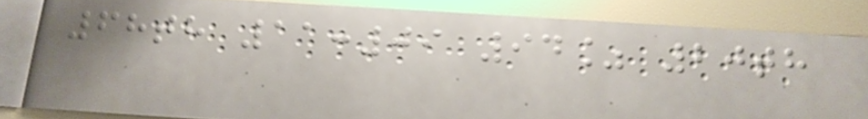68th 11:09 94% 20th
